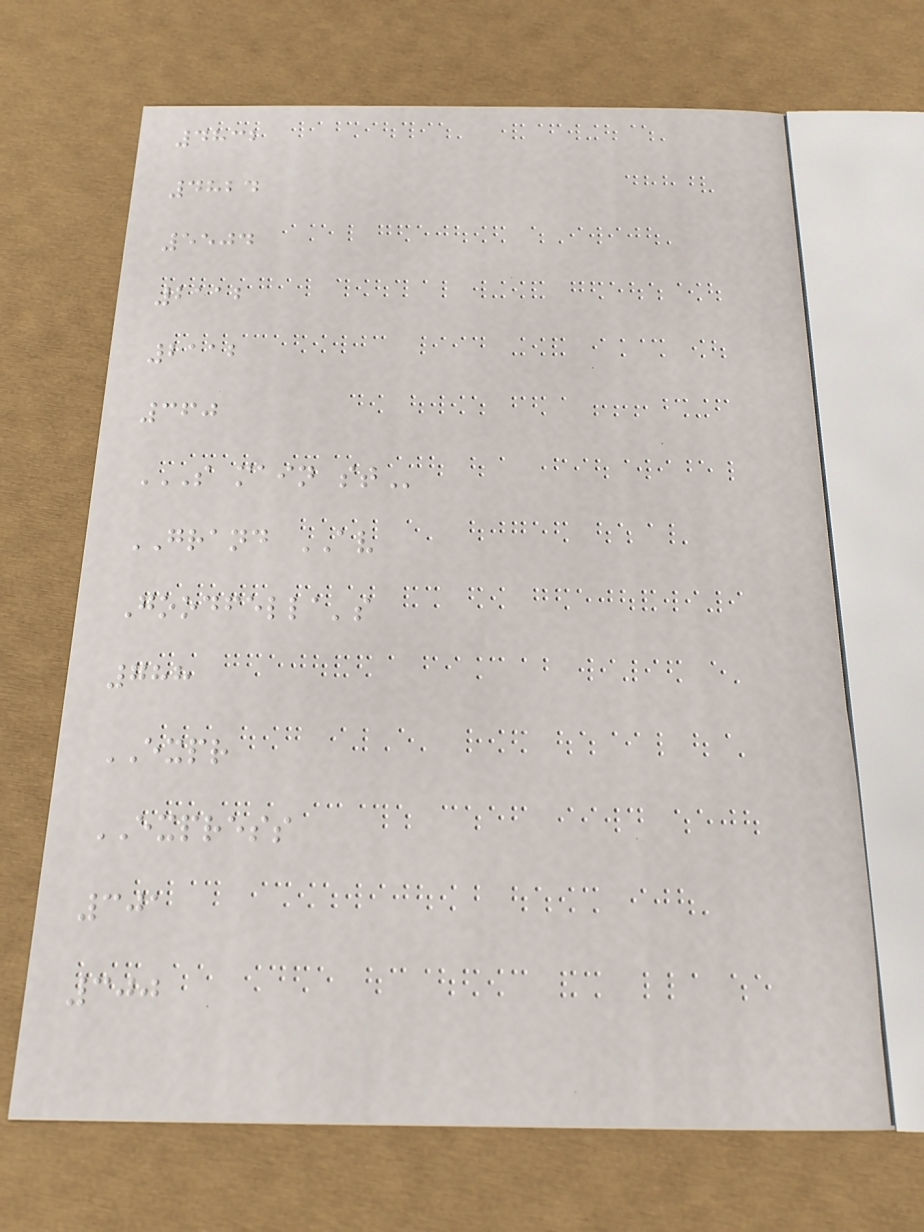4832
4824
5504
2112
2112
360
S MAIN ST
GRAND AV
Goodfella's
788
EXPR
EXPRESS
301
300
